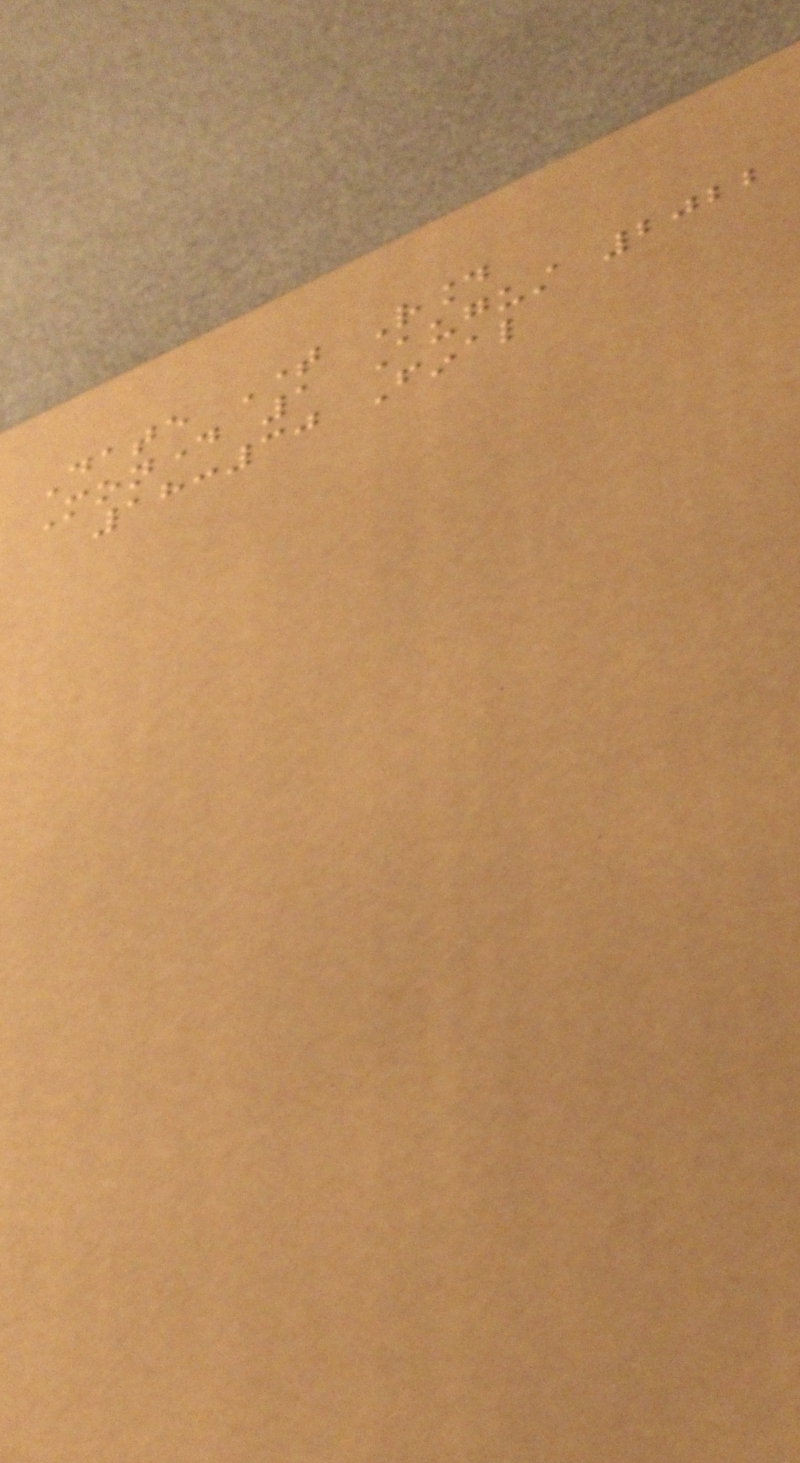Date Time Round
Monday 1 August 2022
18:30 Final
